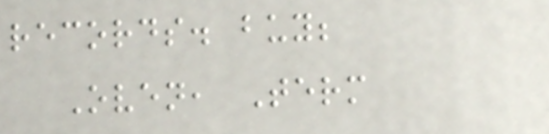records. buy;
Oven, Term
